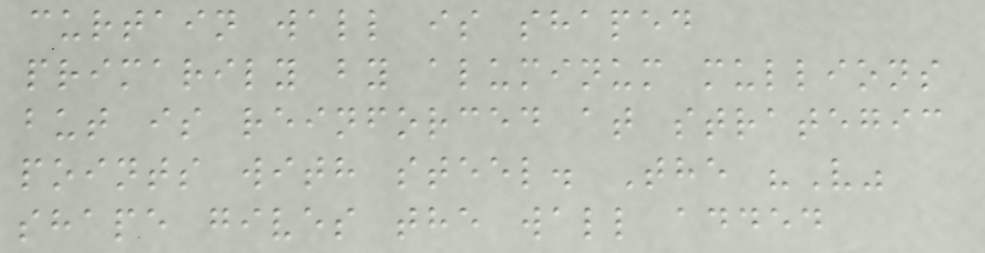curtain wall is shaped
primarily by aluminum mullions
but is reinforced at strategic
points with steel. The "V"
shape gives the wall added
